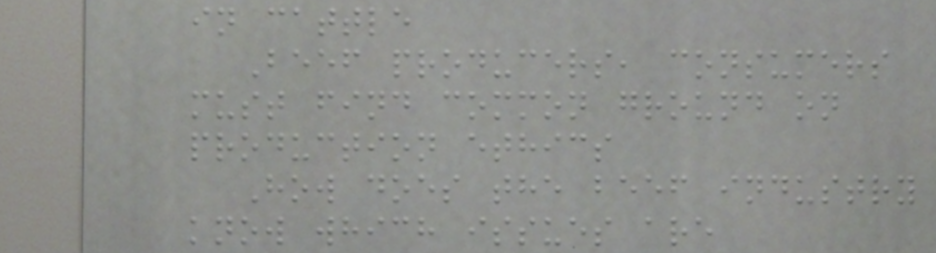in cattle
Beef producers, consumers
must find common ground on
production ethics
How does the beef industry
know which issues are
